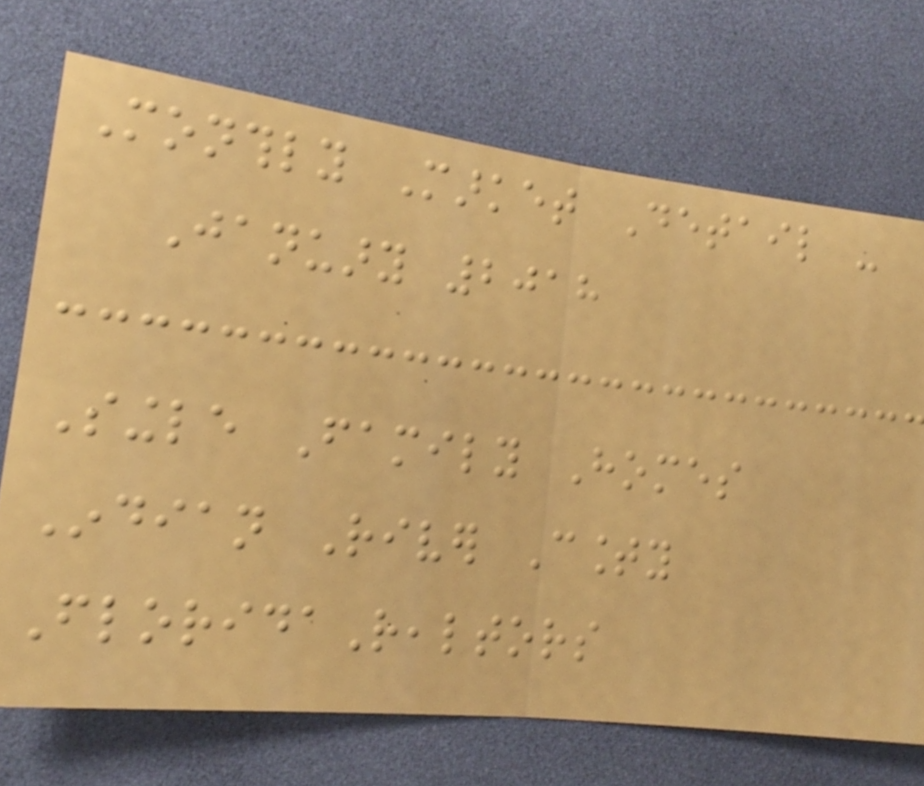Monthly Market Detail -
January 2018
Single Family Homes
Indian River County
FloridaRealtors
